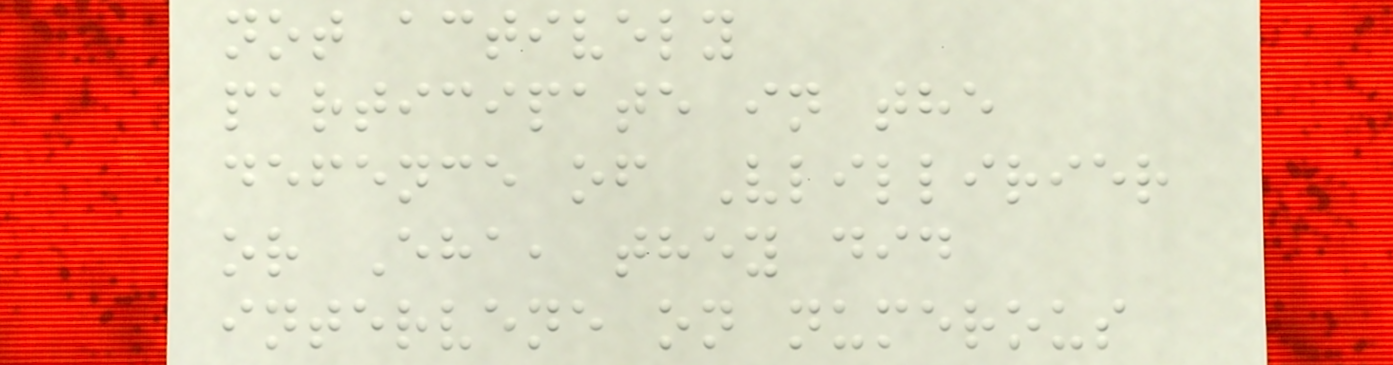not actively
participate in the
defence of Vlillirier
or Eha, they did
intervene on numerous
